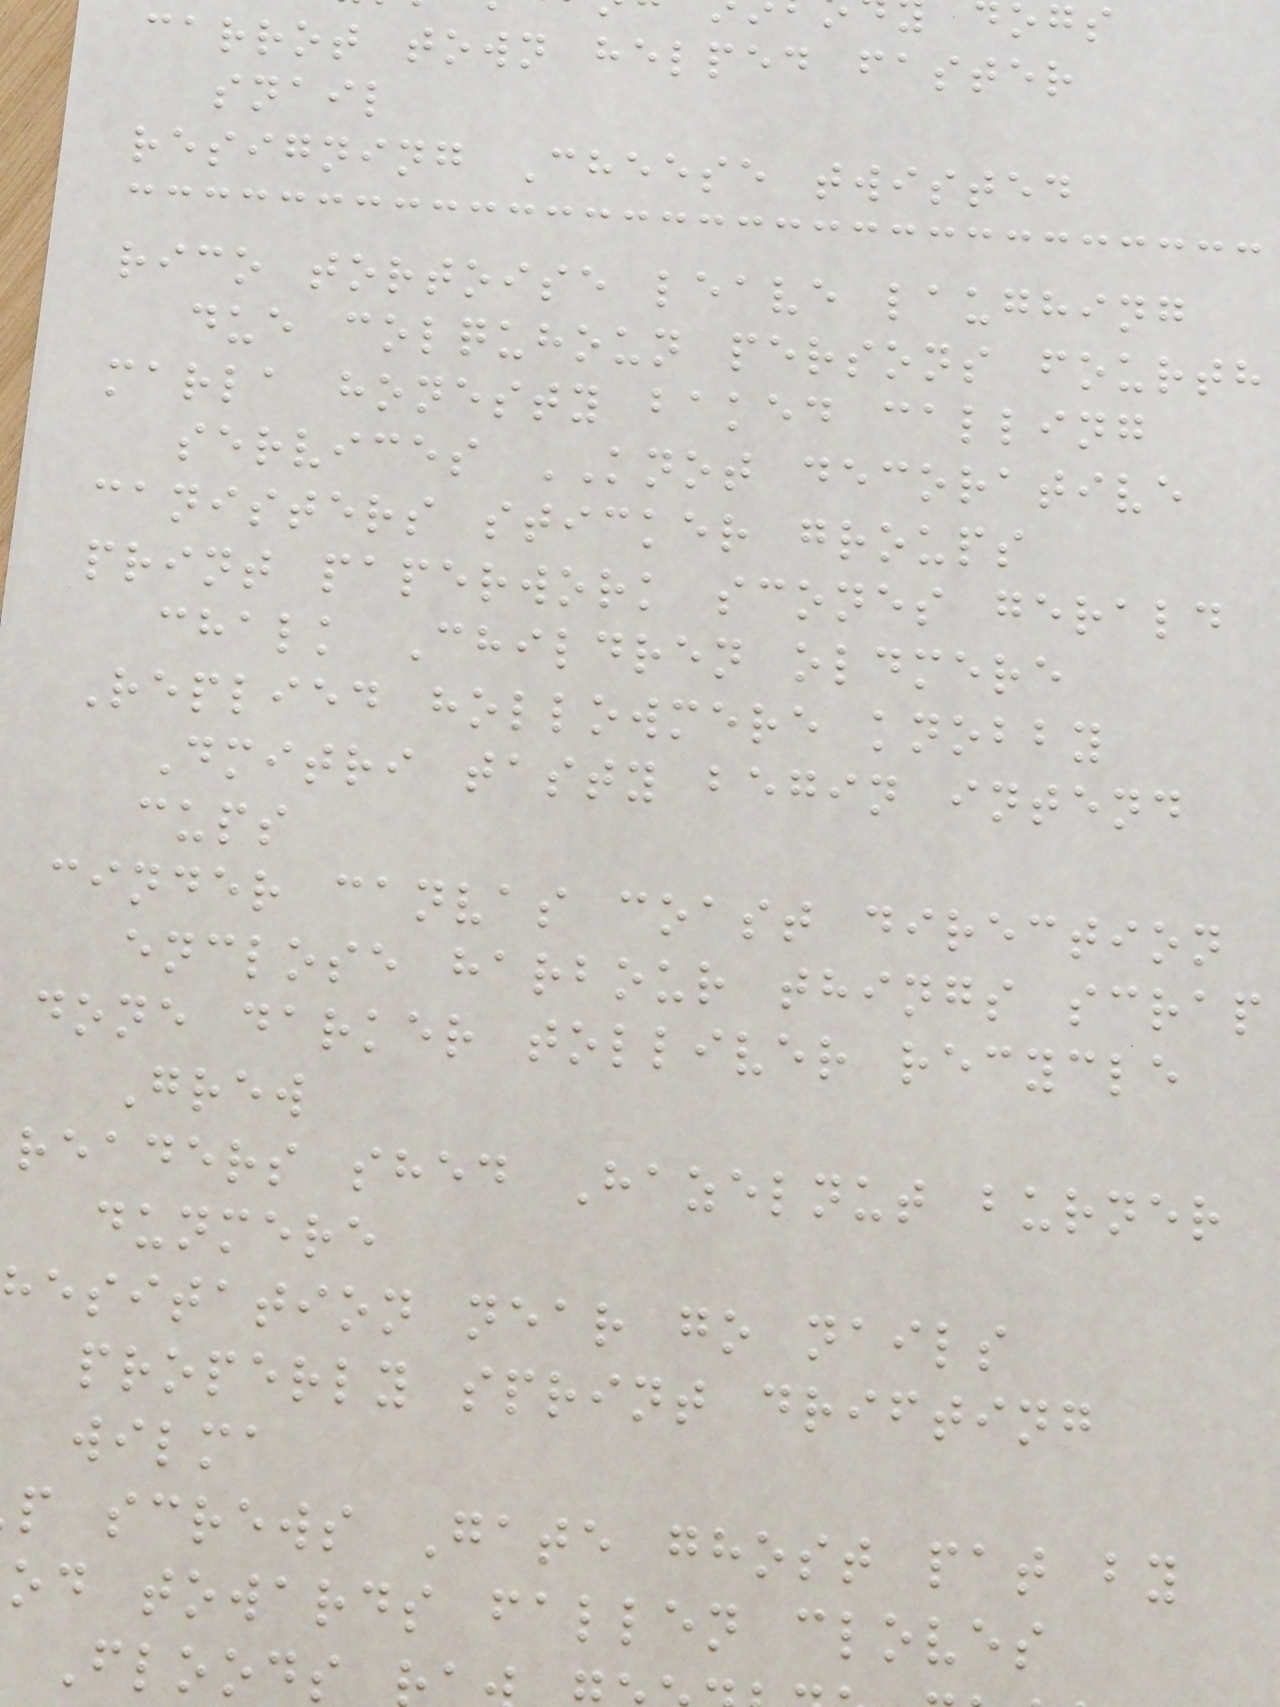carrot town helped faster
snail
resigning Cheese twisted
rico tortoise leave laughing
due colquhoun persons fourth
marla honesty baked calling
services KNOT decorative
canisters sticker groups
print paperwork scones gerald
chalk Children oldmere
Replied hollowmere knobby
Dmitri tasty begin intend
cups
cinder canvas coast direction
enclose harbour things scrap
done darker tolliver recycle
Grew
readers shed Hazelnut burner
dunmere
hesitation near go nails
properly sprint drifting
wilma
p screws Gate ghost pat by
od towards fallen cloves
Floods
